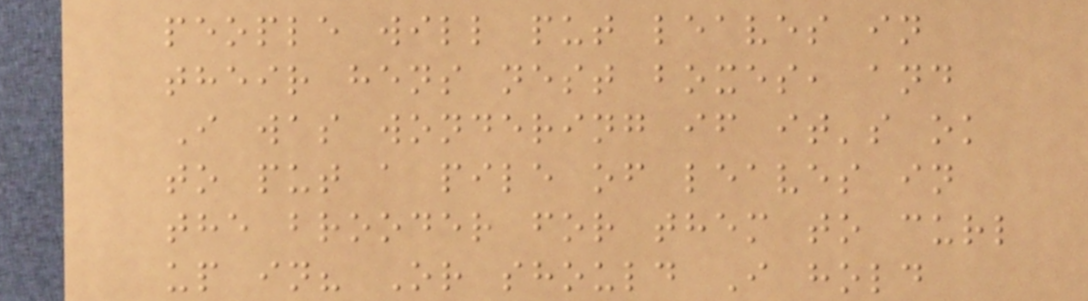people will put leaves in
their hens nest boxes, and
I was wondering if it's ok
to put a pile of leaves in
the brooder for them to curl
up in? Or should I hold
